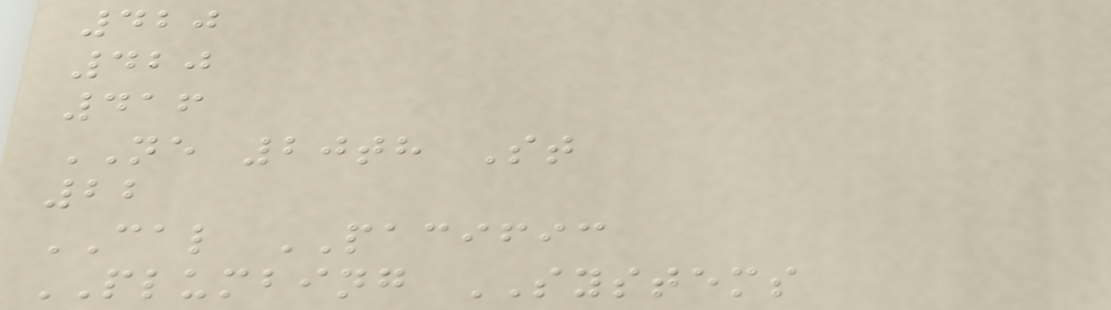420
420
416
NE 20th St
22
CAL PACIFIC
PLUMBING SYSTEMS
